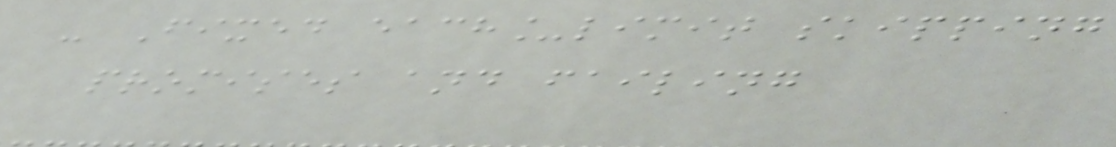- Fixed each_limit skipping
promises and failing
